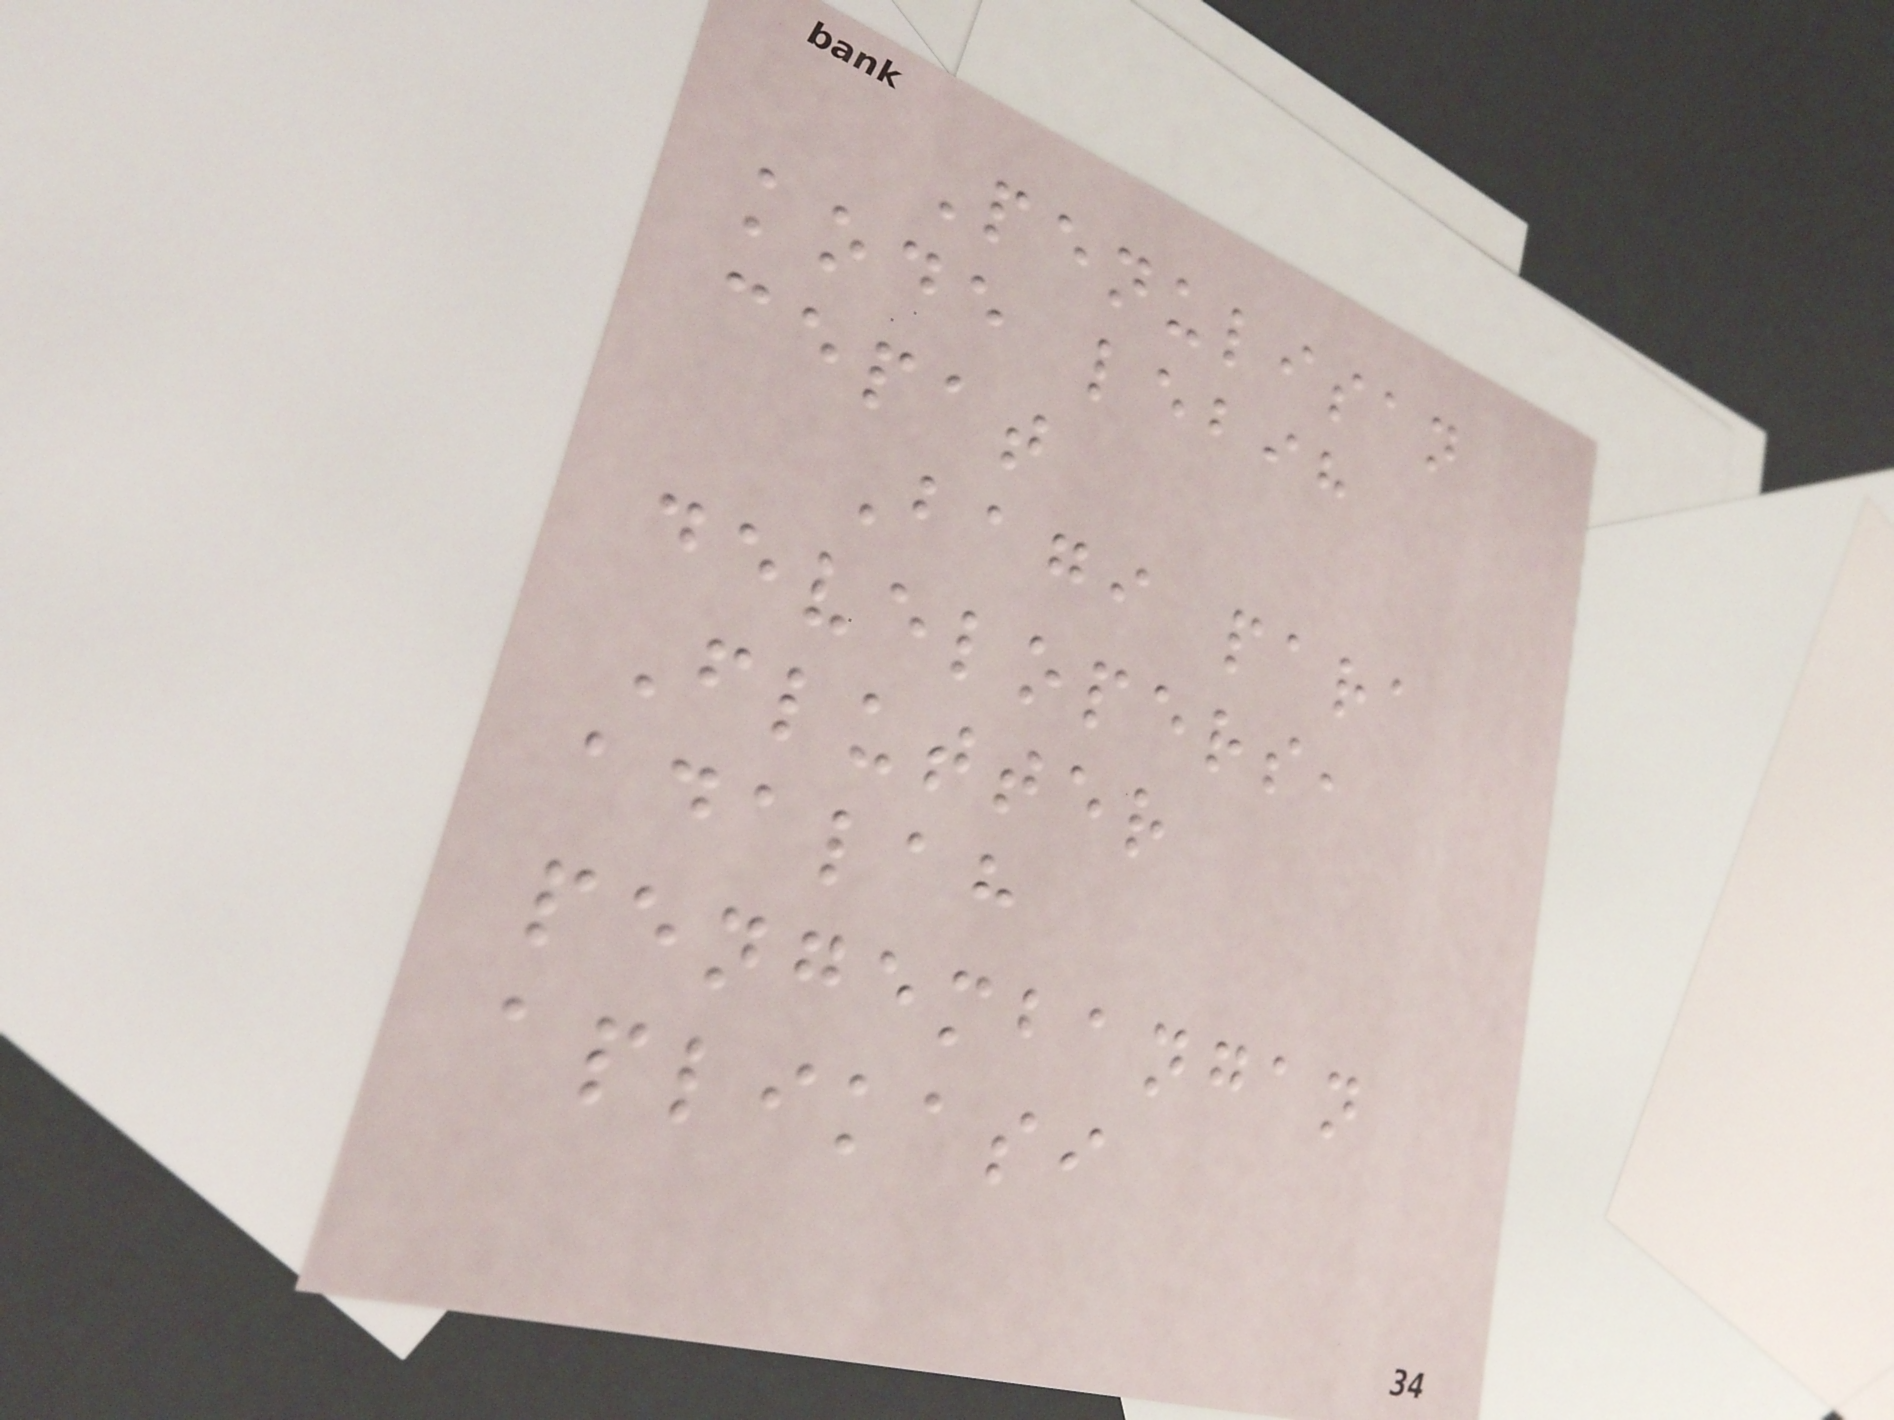Penulisan
kode lebih
cepat
Bagi para
developers,
Flutter
adalah
pengembangan
aplikasi
